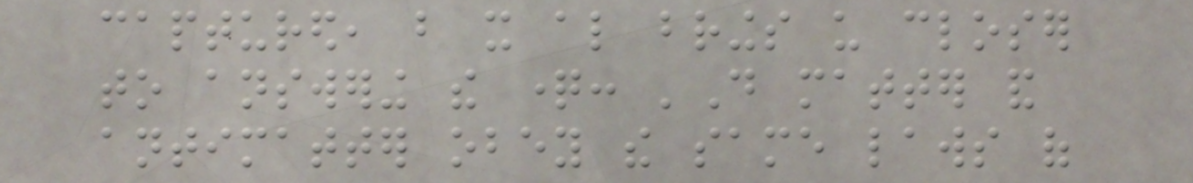captured, but it also brings us closer
to answering the question: 'Do matter and
antimatter obey the same laws of
